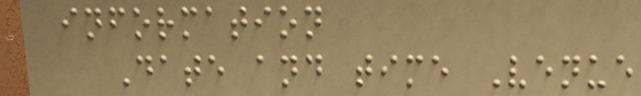information
Date and time Venue
